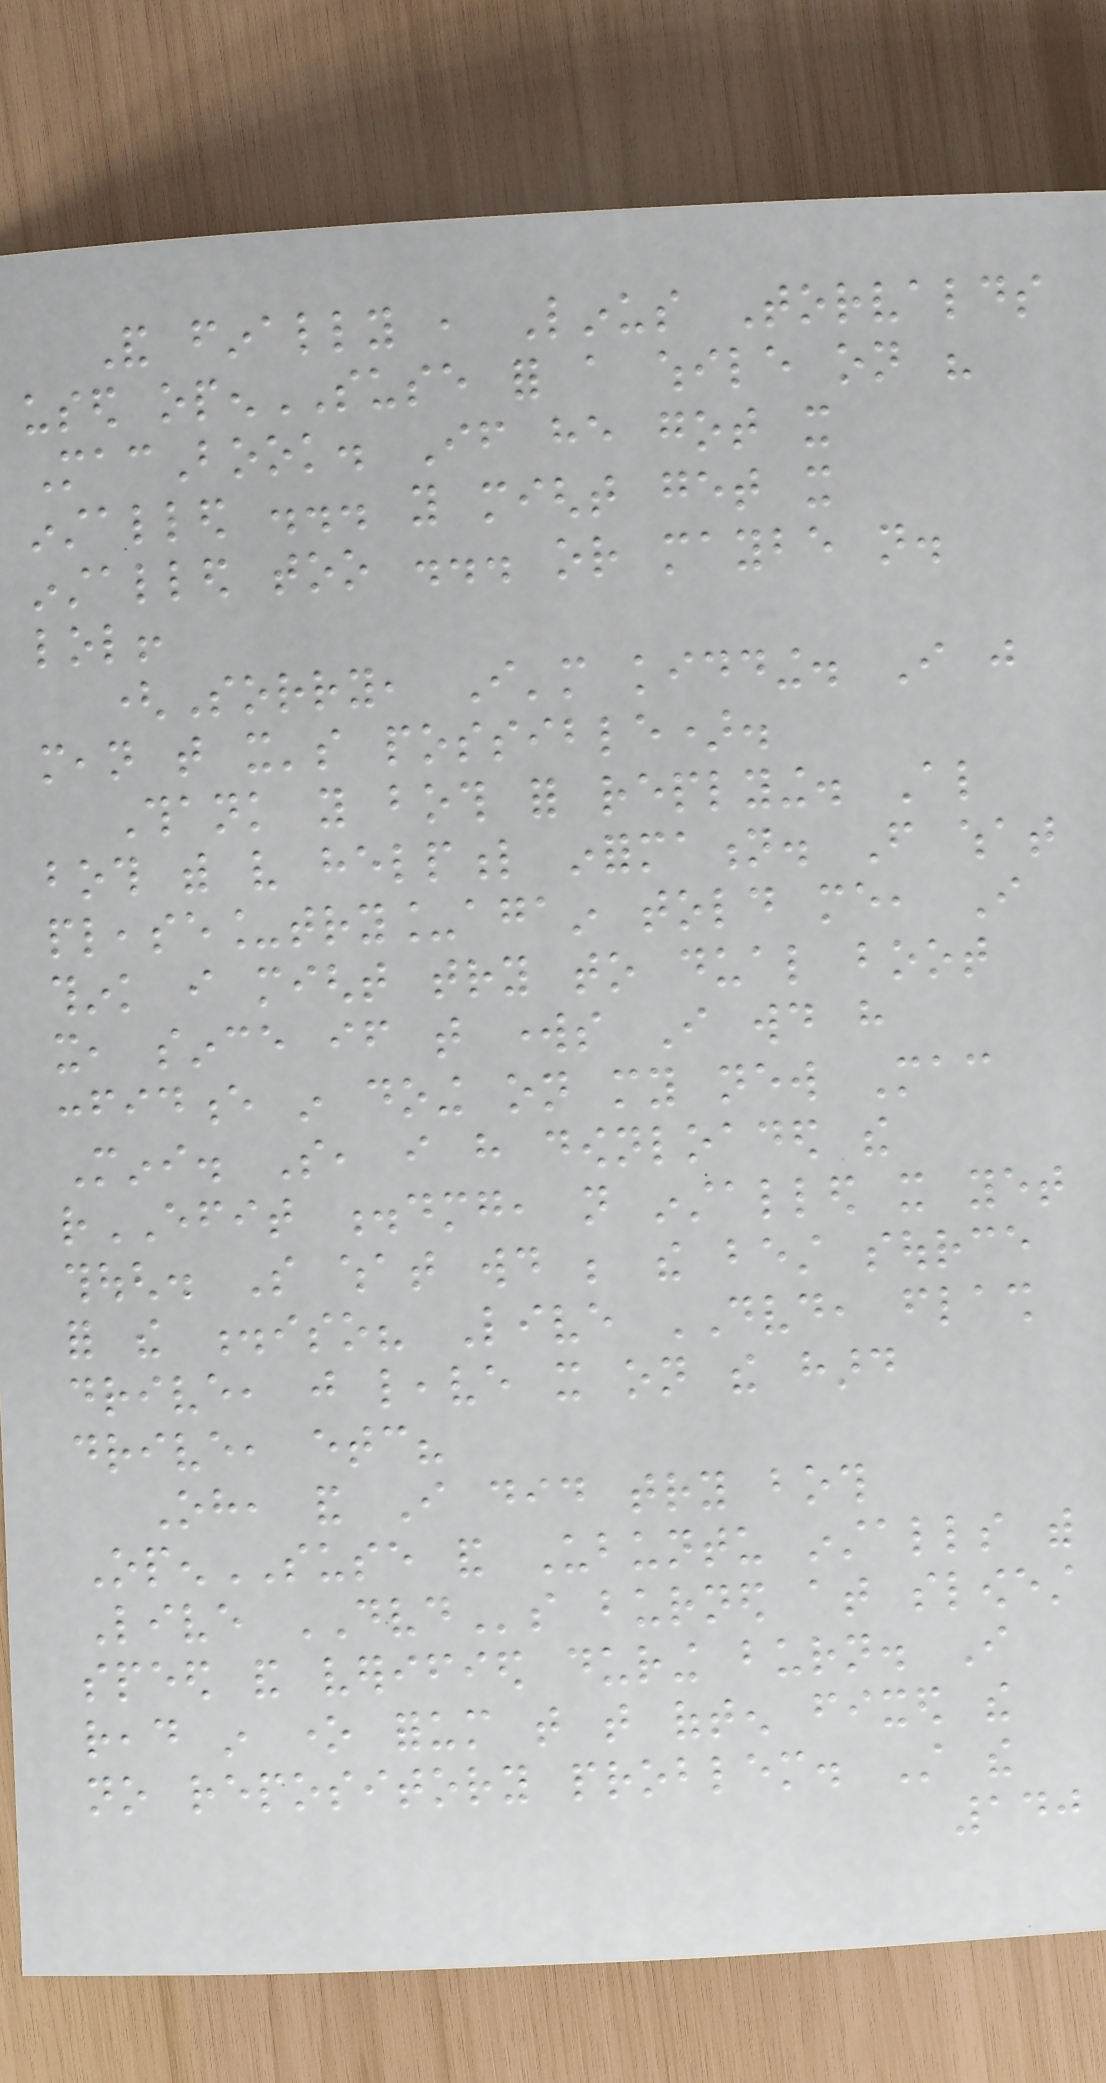And finally , Linus Torvalds
used openSUSE for a while on his
MacBook. If he got it
installed ... you might get it
installed too ... or maybe not.
lol!
(Sorry, I'm kidding. I just
mean that it's possible).
Thank you both for replying. Also
both with very helpful information. From what
please_try_again told me, I
think i might try to dual boot
it, since if that works I would have
confidence in doing on my new Mac
Mini. So, i have downloaded the
rEFIT .dmg, not installed it yet
though. So what would be the best source
for the .iso? Live DVD, flash
drive, just leave it on the hard
drive, etc?
Oh, and I did try both
OpenSUSE and Ubuntu installs with
Live DVDs burned at slowest
speed and verified during burn. I
read in one forum that that often fixed the
no repository problem. Still the
140
